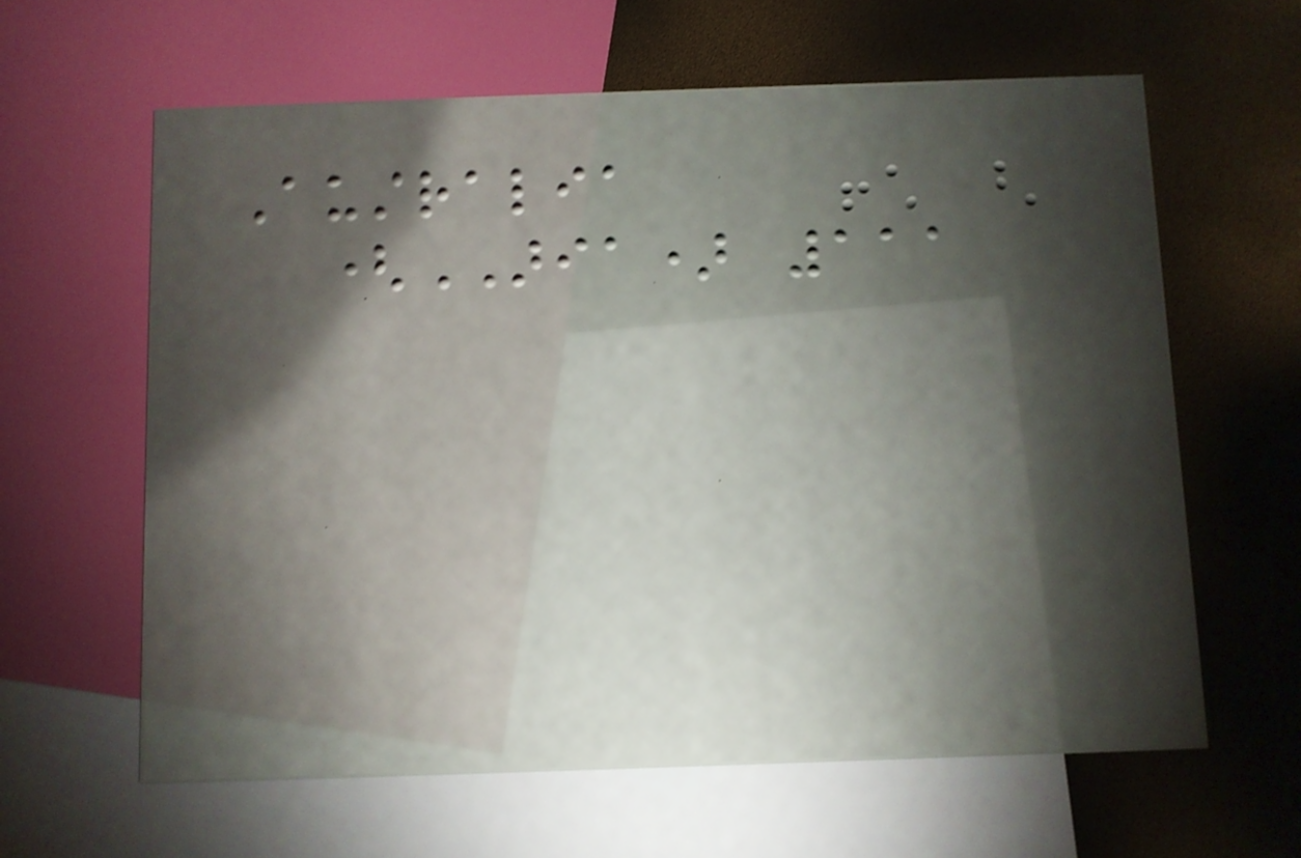Australia
(ARIA) 111
